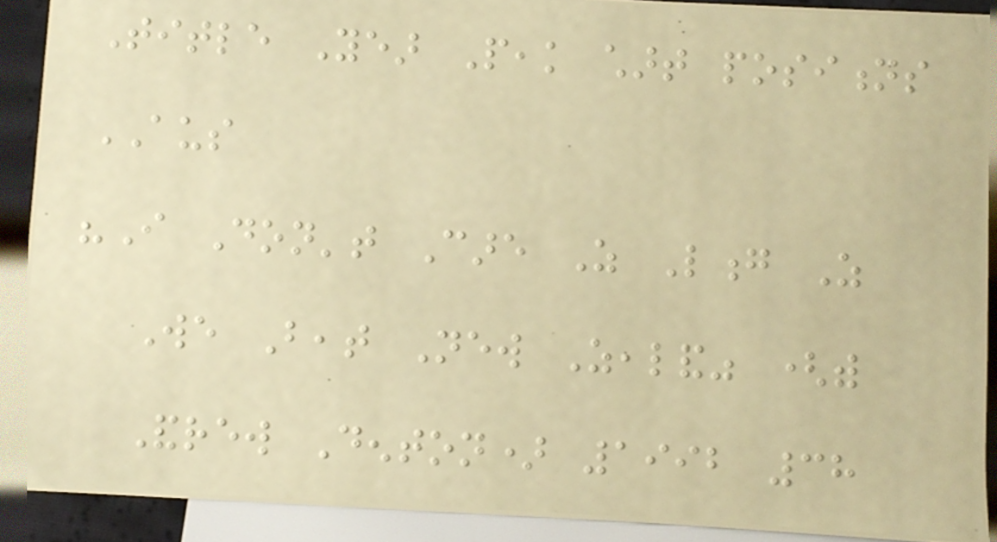Title Year Peak chart positions
AUS
"I Don't Care As Long As
We Beat New Zealand" (with
Andrew Denton) 1992 38
